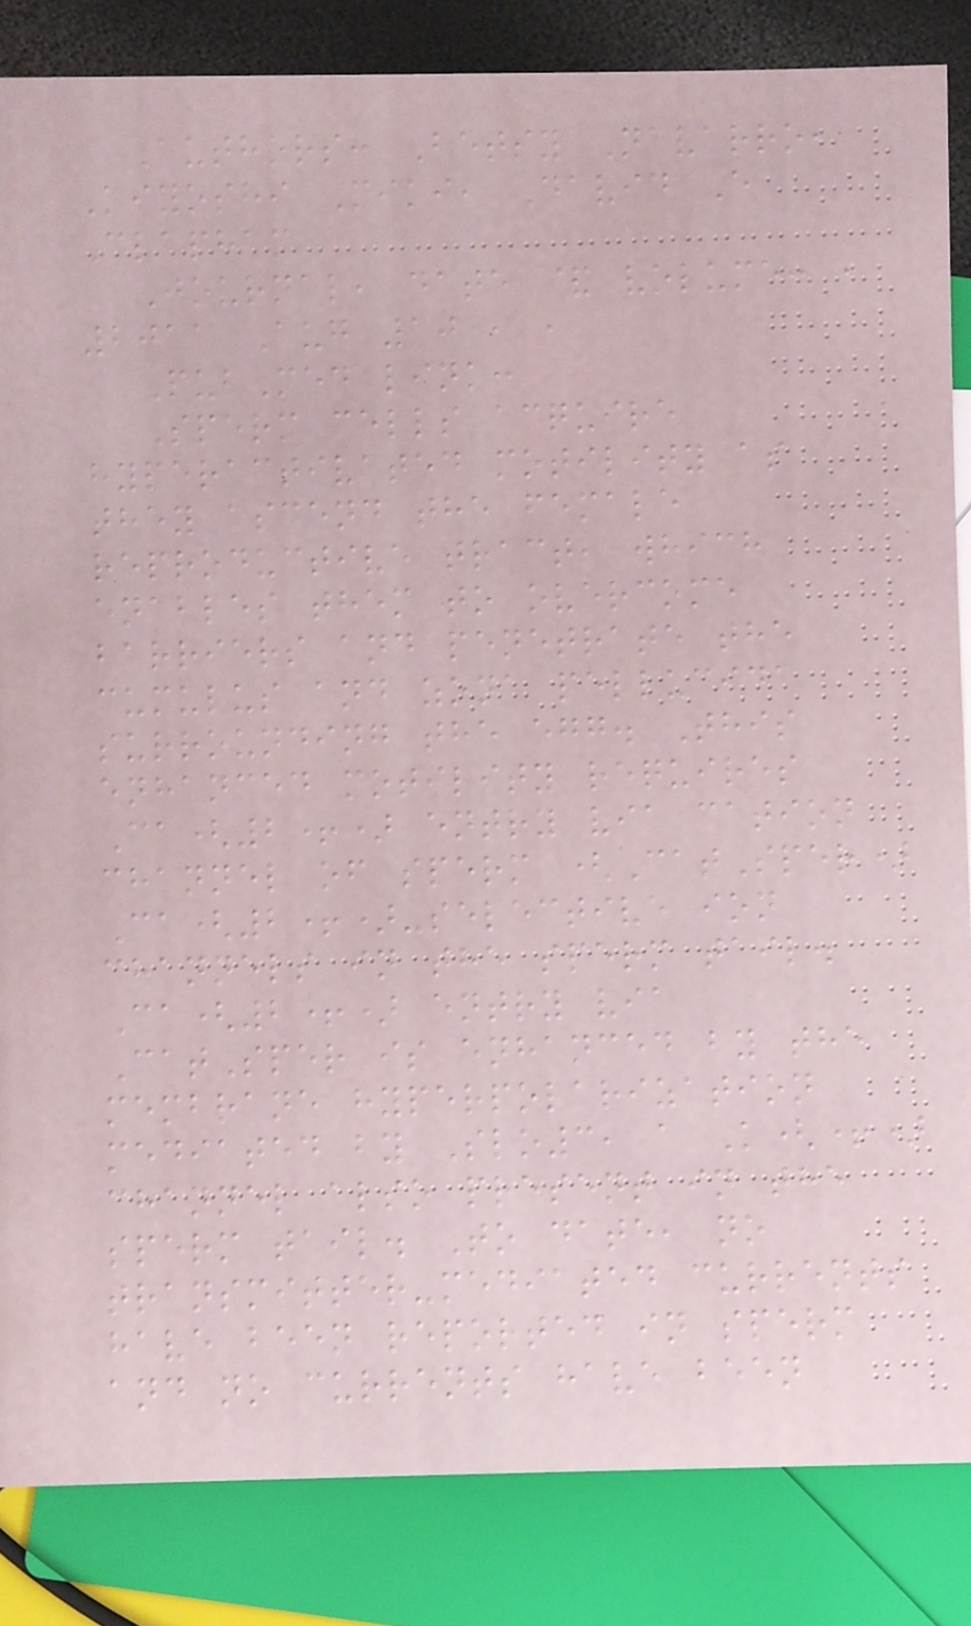Authors: Betsy Navarro,
Kiyoshi Miki, David E
Clapham
Journal, date & volume: ,
2011 Aug 10 , ,
PubMed link:
Sperm cells acquire
hyperactivated motility as
they ascend the female
reproductive tract, which
enables them to overcome
barriers and penetrate the
cumulus and zona pellucida
surrounding the egg. This
enhanced motility requires
Ca(2+) entry via cation
channel of sperm (CatSper)
Ca(2+)-selective ion
channels in the sperm tail.
Ca(2+) entry via
CatSper is enhanced by the
membrane hyperpolarization
mediated by Slo3, a K(+)
channel also present in the
sperm tail. To date, no
transmitter-mediated currents
have been reported in sperm
and no currents have been
